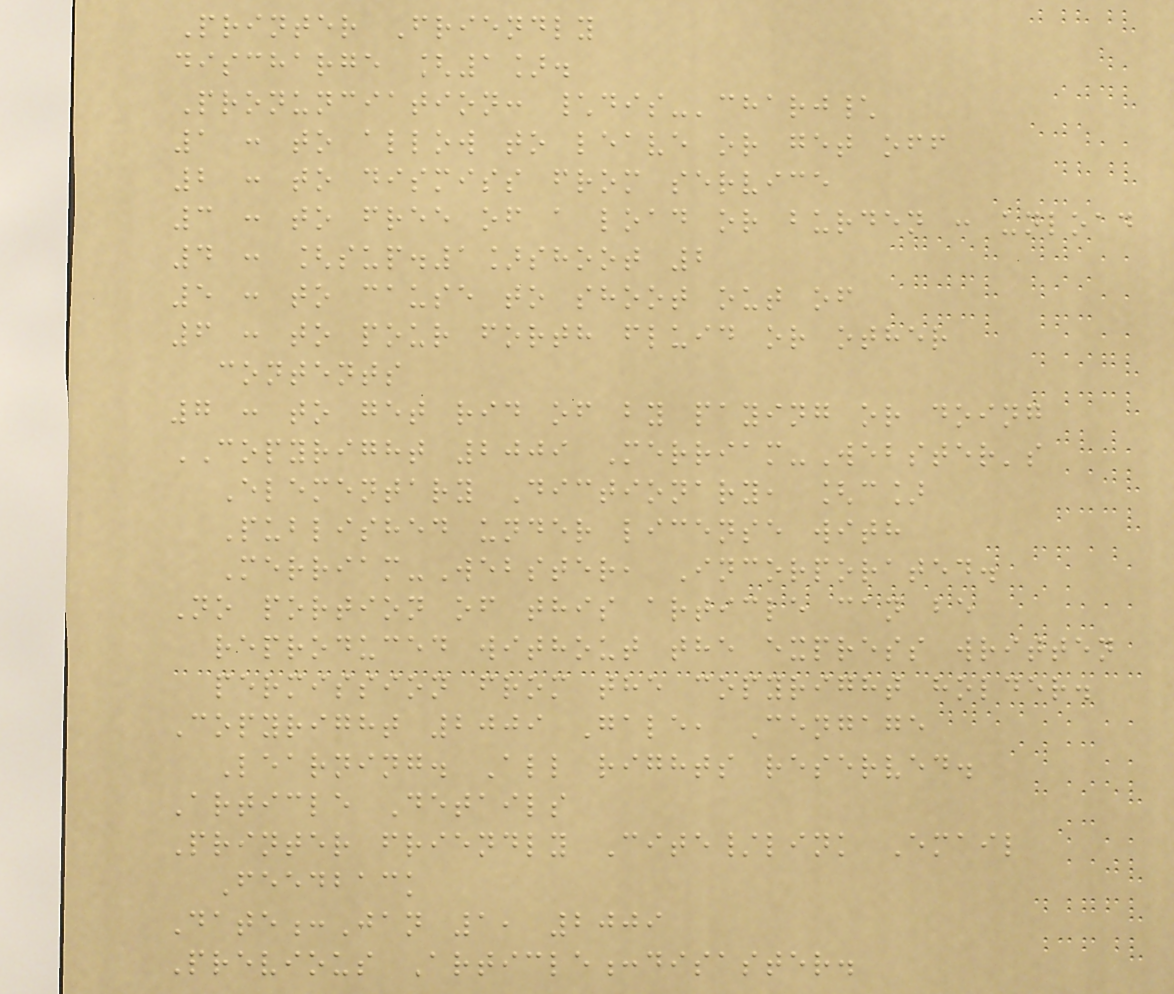Printer Friendly
discharge [1].
Pronunciation: \dis-'charj\
1 : to allow to leave or get off
2 : to dismiss from service
3 : to free of a load or burden : unload
4 : [sup.1]shoot 2
5 : to cause to shoot out of
6 : to pour forth fluid or other
contents
7 : to get rid of by paying or doing
COPYRIGHT 2009 Merriam-Webster's
Elementary Dictionary, [c]
Published under license with
Merriam-Webster, Incorporated.
No portion of this article can be
reproduced without the express written
permission from the copyright holder.
Copyright 2009 Gale, Cengage
Learning. All rights reserved.
Article Details
Printer friendly Cite/link Email
Feedback
Date:Jan 1, 2009
Previous Article:disaster.
